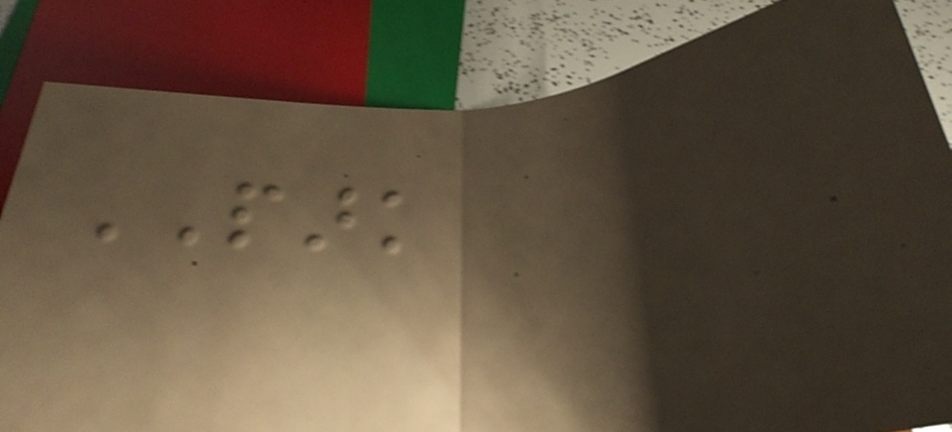PARK
